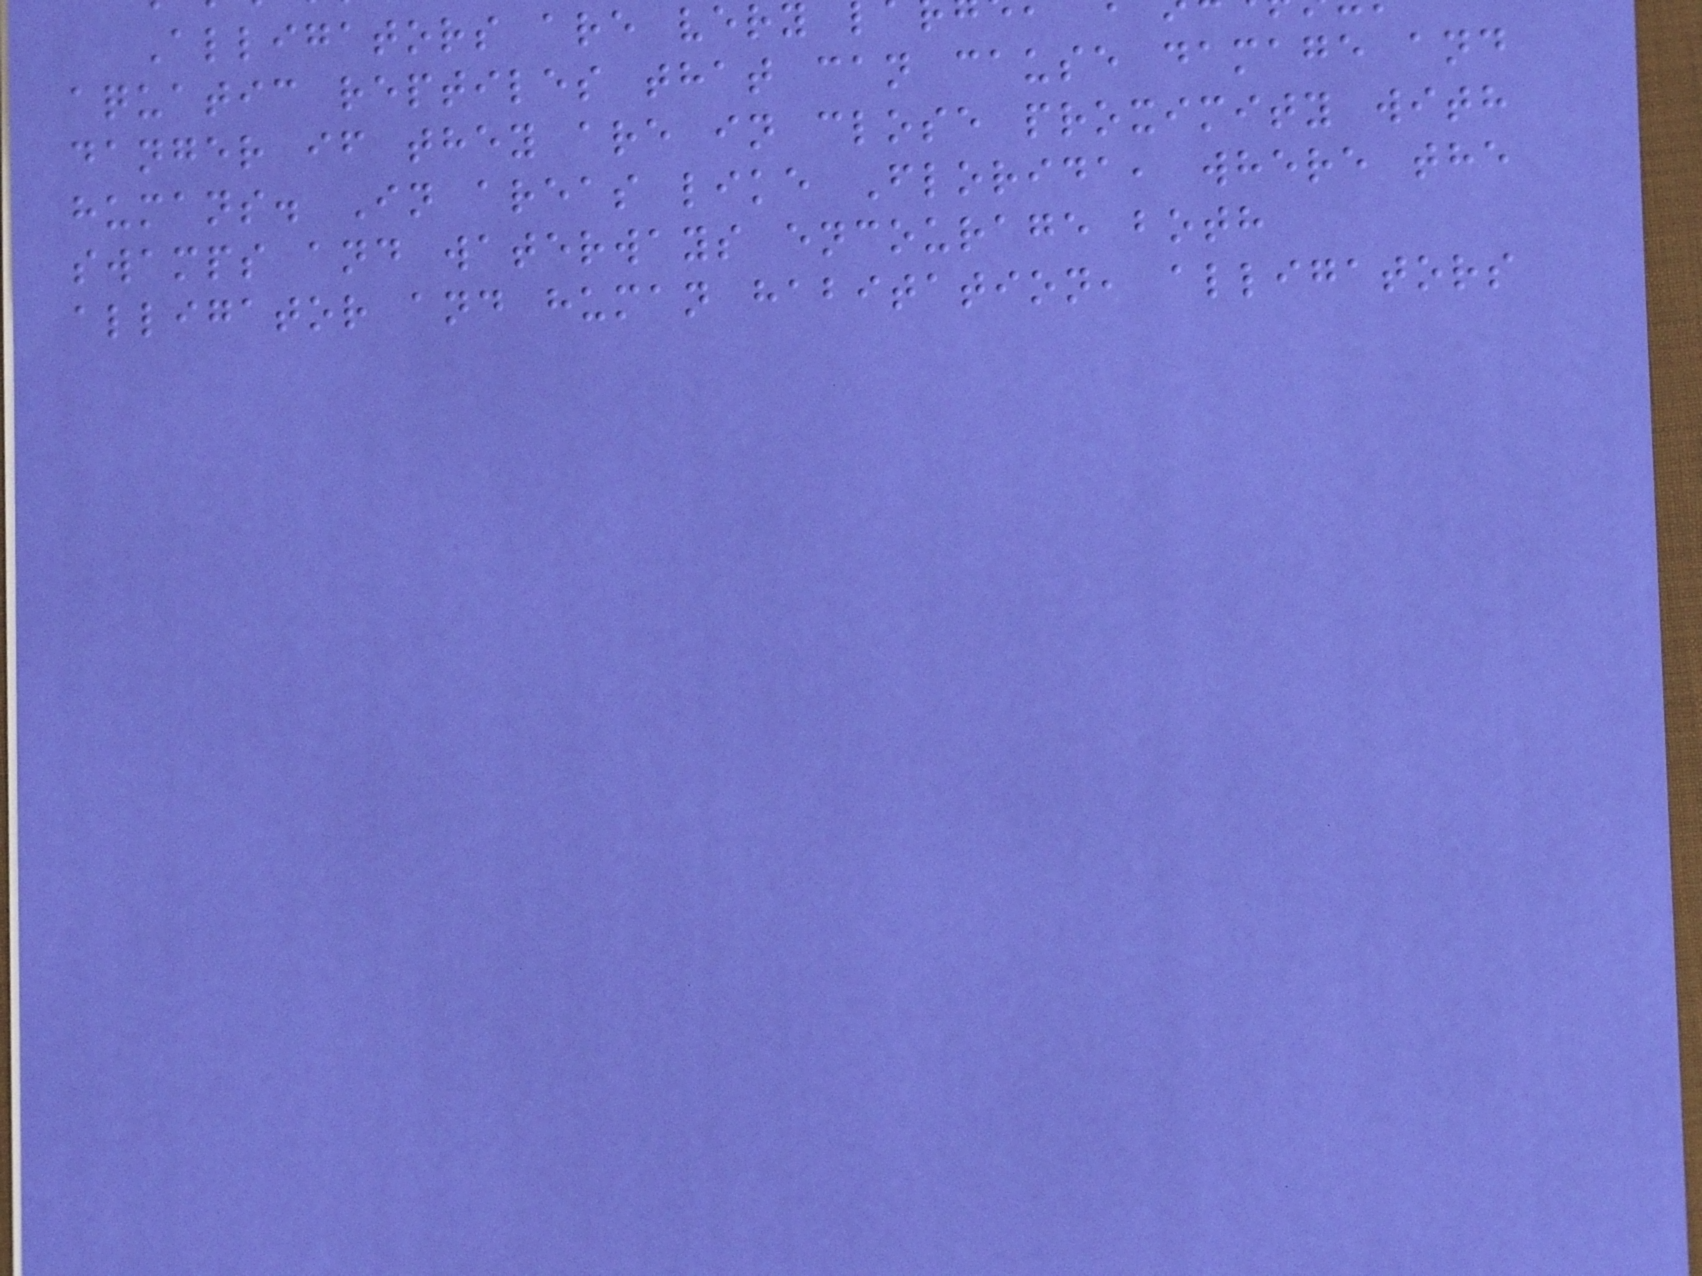Alligators are very
aquatic reptiles that can cause damage and
danger if they are in close proximity with
humans. In areas like Florida, where the
swamps and waterways encourage both
alligator and human habitation, alligators
